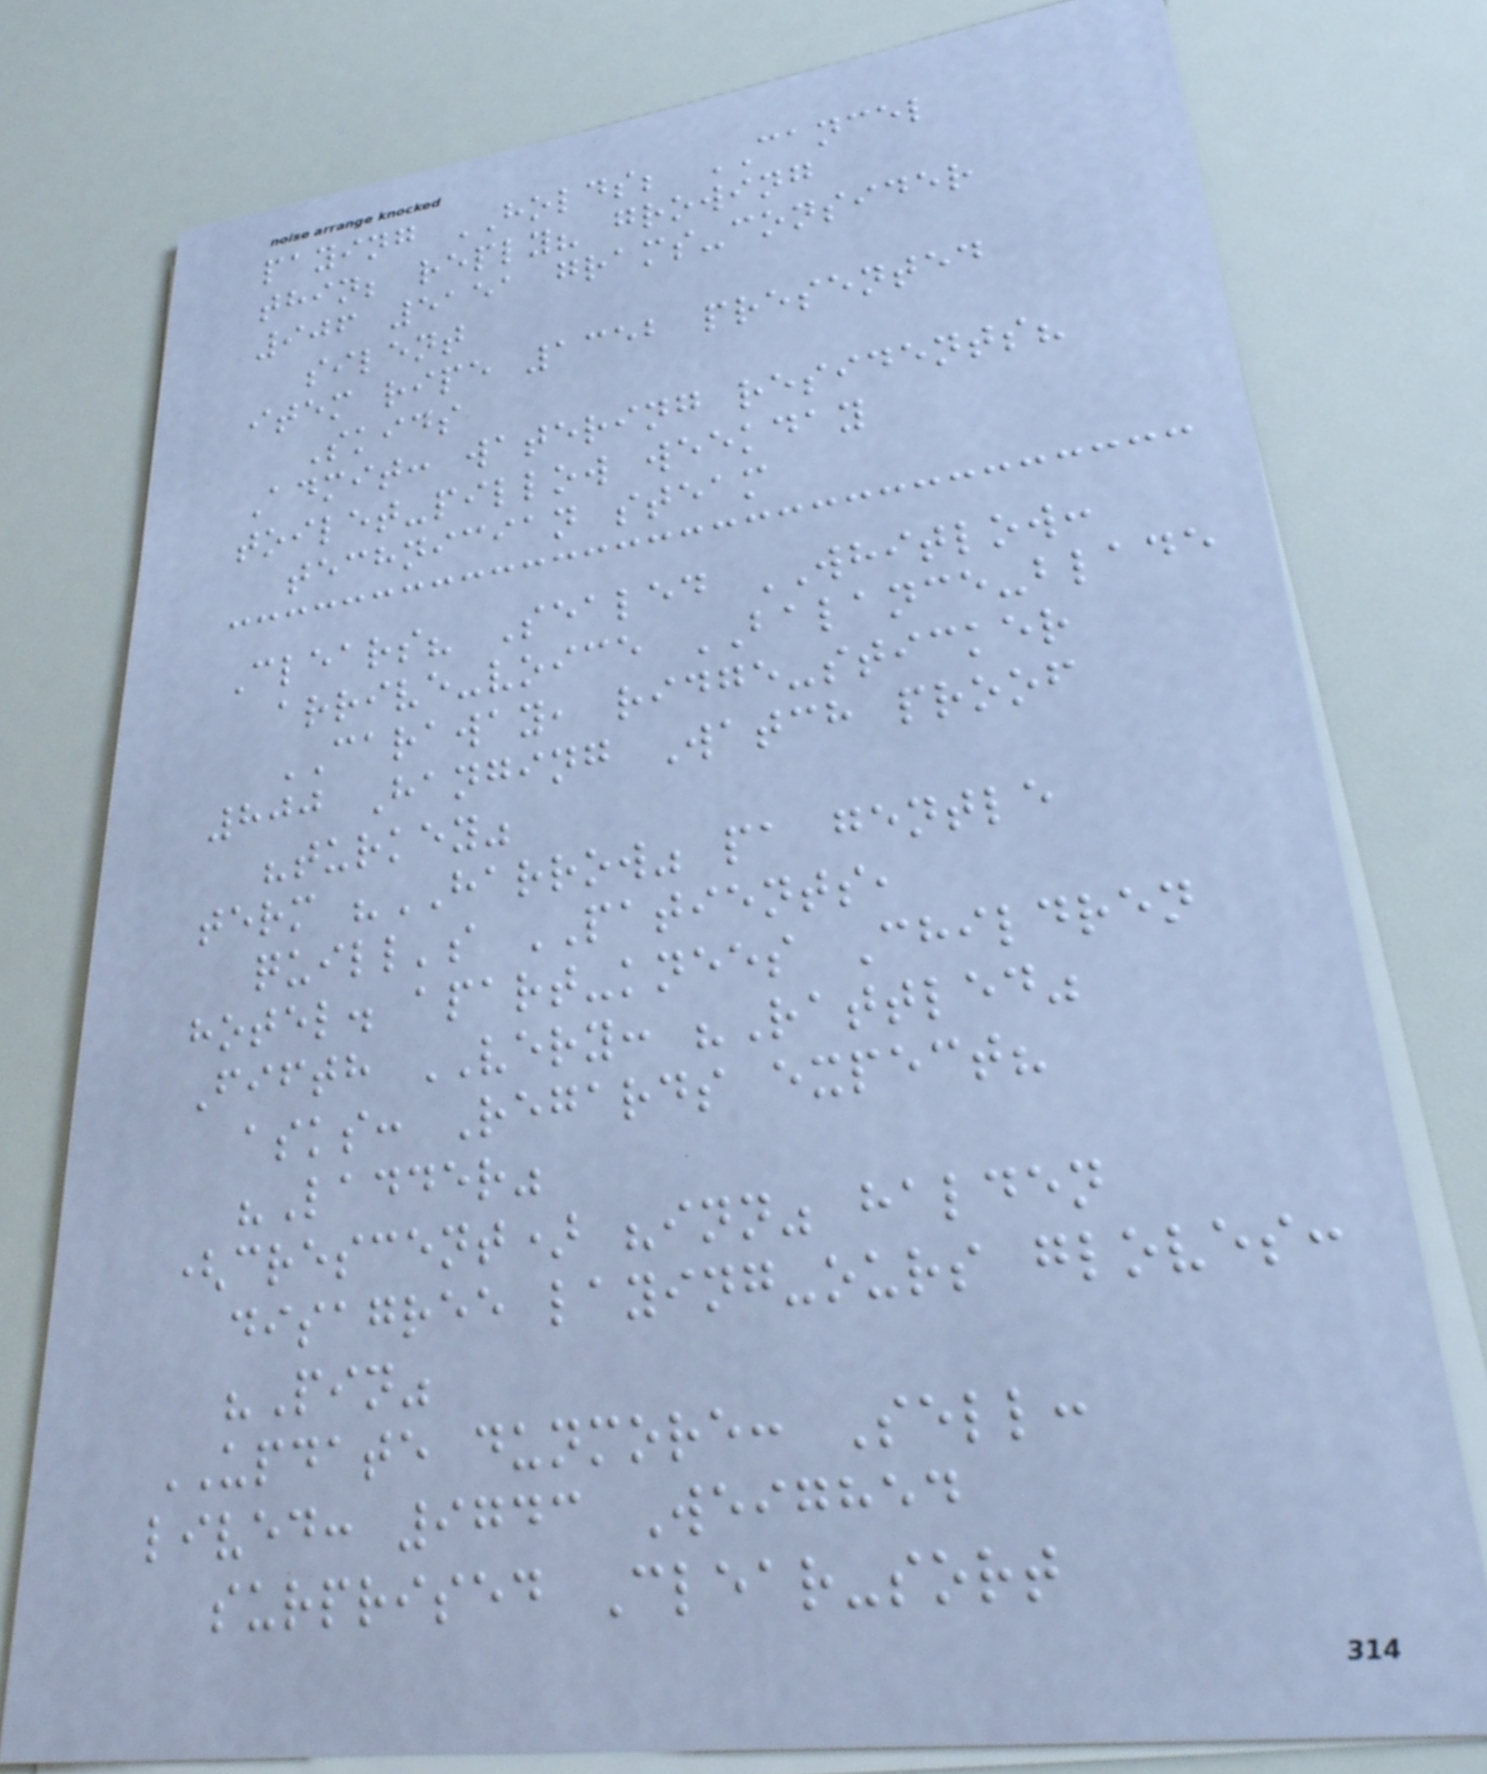paying HOLDS; CANCEL
thin; reply? growing
906 5151 grams-consider
silent
item ripe 1352 presented
Skids
Admit: watering residents?
toilet-pillow weekday
technician steam
Clears? Sealed WHITLOW:
arrive-voice BALANCE-blade
CARAWAY, ridge-sticker
800 Hanging Watch proof
"turkey"
term "HARROW" pa gentle
quill's PATIENTS,
hotel. apart-knees Children
Fifth VERY: "Rattled"
asks: Regards expect?
"Ladder"
(crescent) "inn" halden
disagree laying-ours gloves:
"Pin"
UPDATE dunmore: Sell:
lived: 9743 Weighed
surprised Clear-sort
